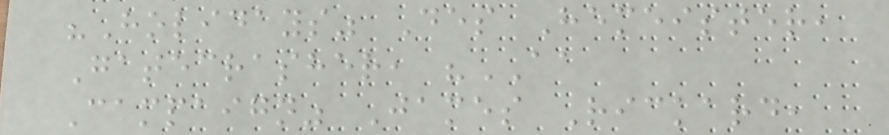"Holidays" Des Hemeister,
Gatecrasher, "AA
Campaign" James Rickard,
